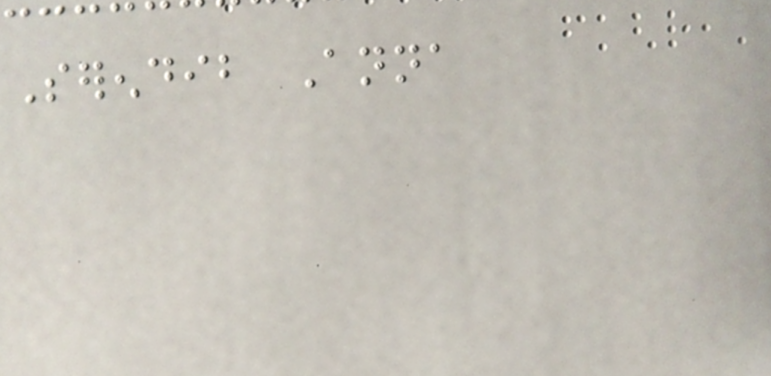Serendib Anna
